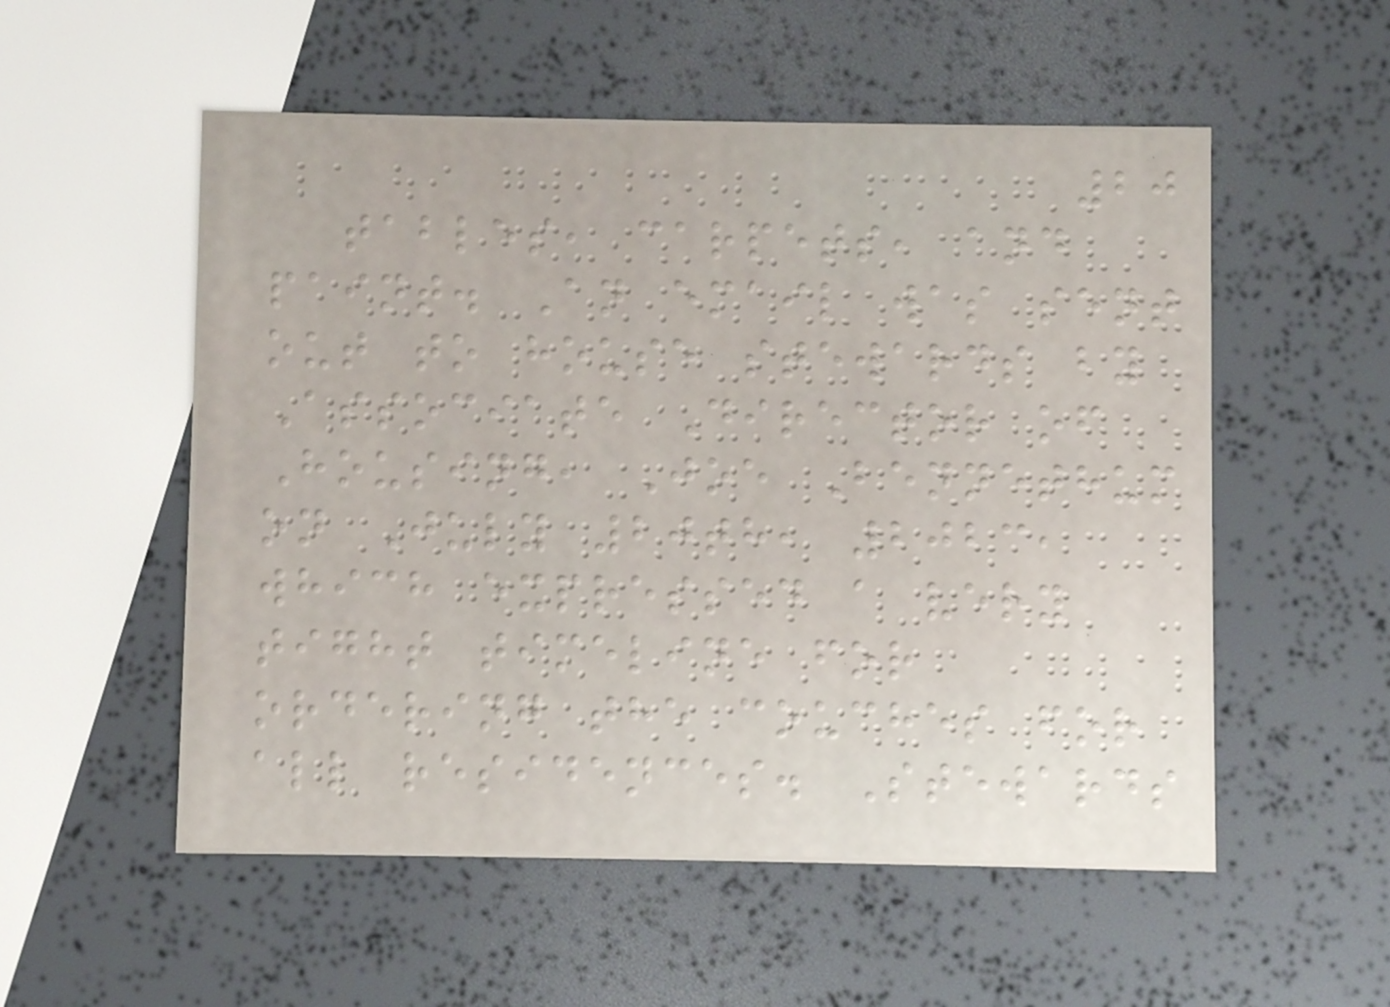20
tables, carpets, and
paint. An email was sent
out to house stewards by
Associate Director of
Housing, Joe Bennethum
on July 20th, 2023,
which expressed a very
tight timeline for
ordering the couches for
all residences. Stewards
